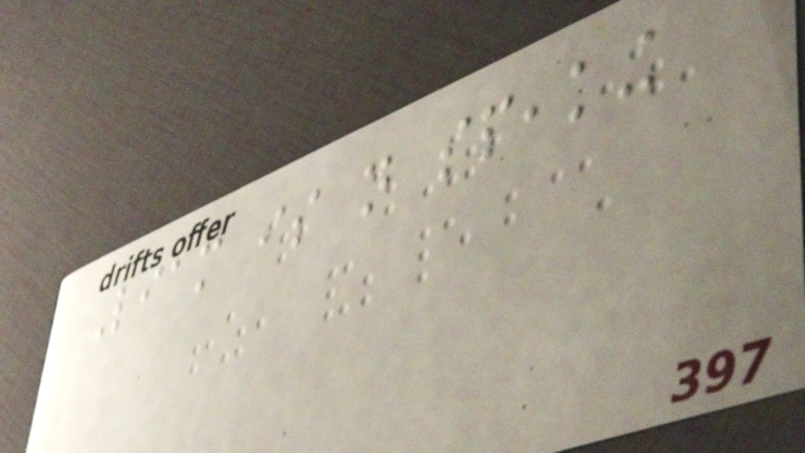Liam is not speaking
